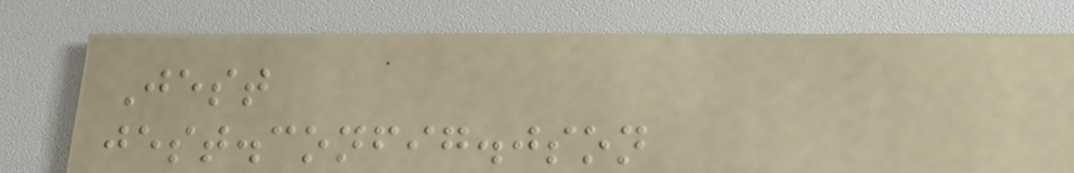Jest
jest.config.json
